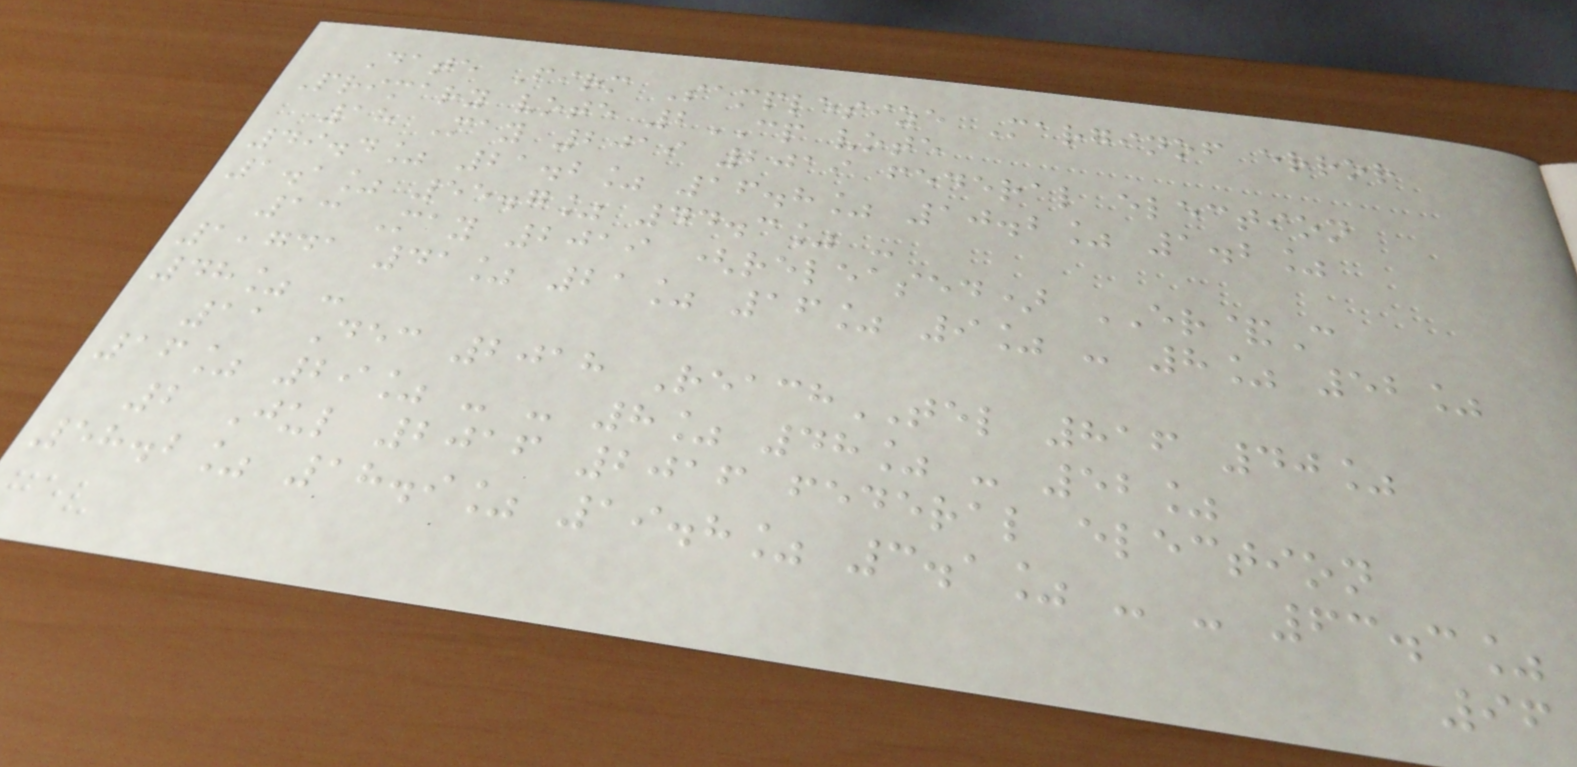Date Firm Samplesize Marginof error
Primary vote 2CP vote
18 May 2019 2019 federal election
49.4% 21.2% 16.8% 10.2% 1.2%
1.1% 55.7% 44.3% -
13 May 2019 (released) ER&C
1,741 41% 21% 16% 9% - 8% 52%
48% -
11 Dec 2018 ReachTEL 816 40%
16% 29% - - 8% 48% - 52%
2 Jul 2016 2016 federal election
58.2% 18.9% 19.8% 3.1% - - 63.3%
96
